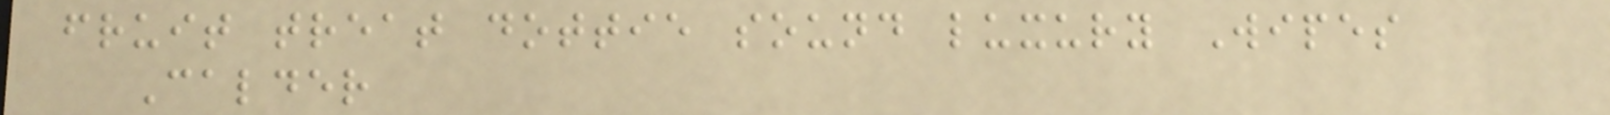fruit treat dottie sound luxury Wipes
Calder
